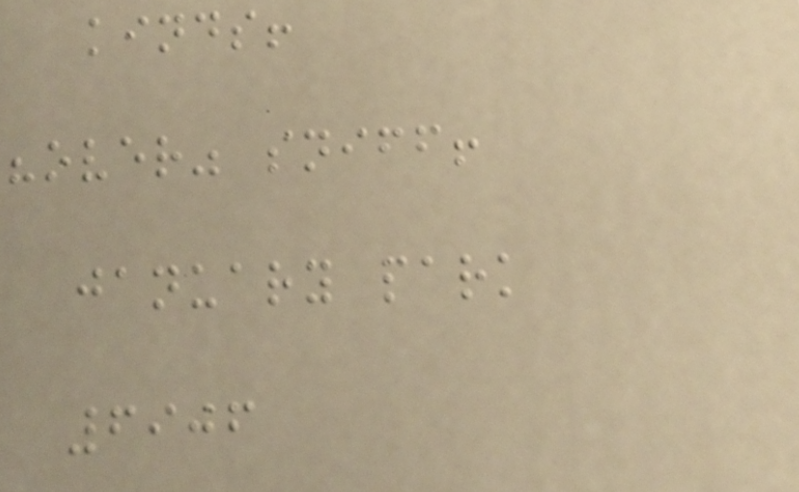kinds!
"over" sniff!
january park
6906
